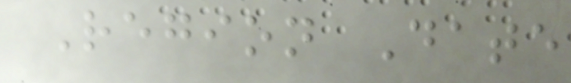Region Date
